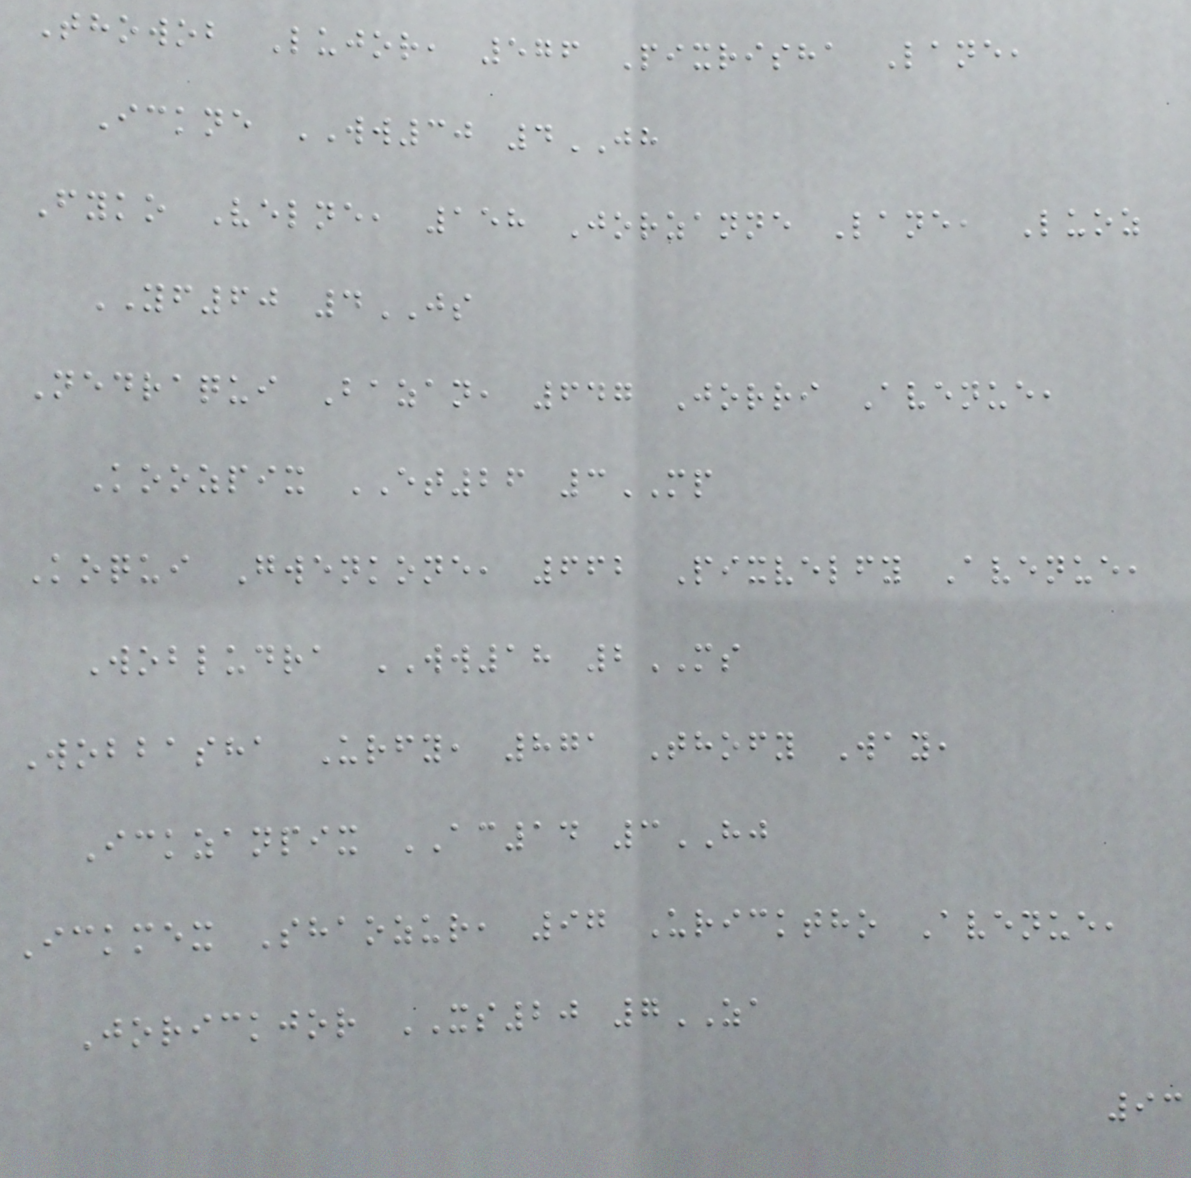Thowob Lujor, 576 Pixrisha Lane,
Ickne WW30 4JH
Fyko Velne, 158 Jorzanne Lane, Luoz
YF60 4JS
Nedraqui Bazan, 647 Jorri Avenue,
Koozpix ET26 3MP
Koqui Gwenkone, 662 Pixvelfy Avenue,
Wobludra WW18 2MS
Wobbasha Urfy, 871 Thofy Way,
Ickzanpix AC14 3HJ
Ickmex Shaozur, 97 Uricktho Avenue,
Jorickjor XS20 7ZA
93
